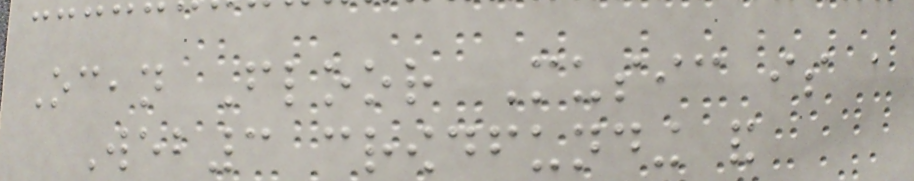Ocean Floor Music is a
Web3 crowdfunding and
